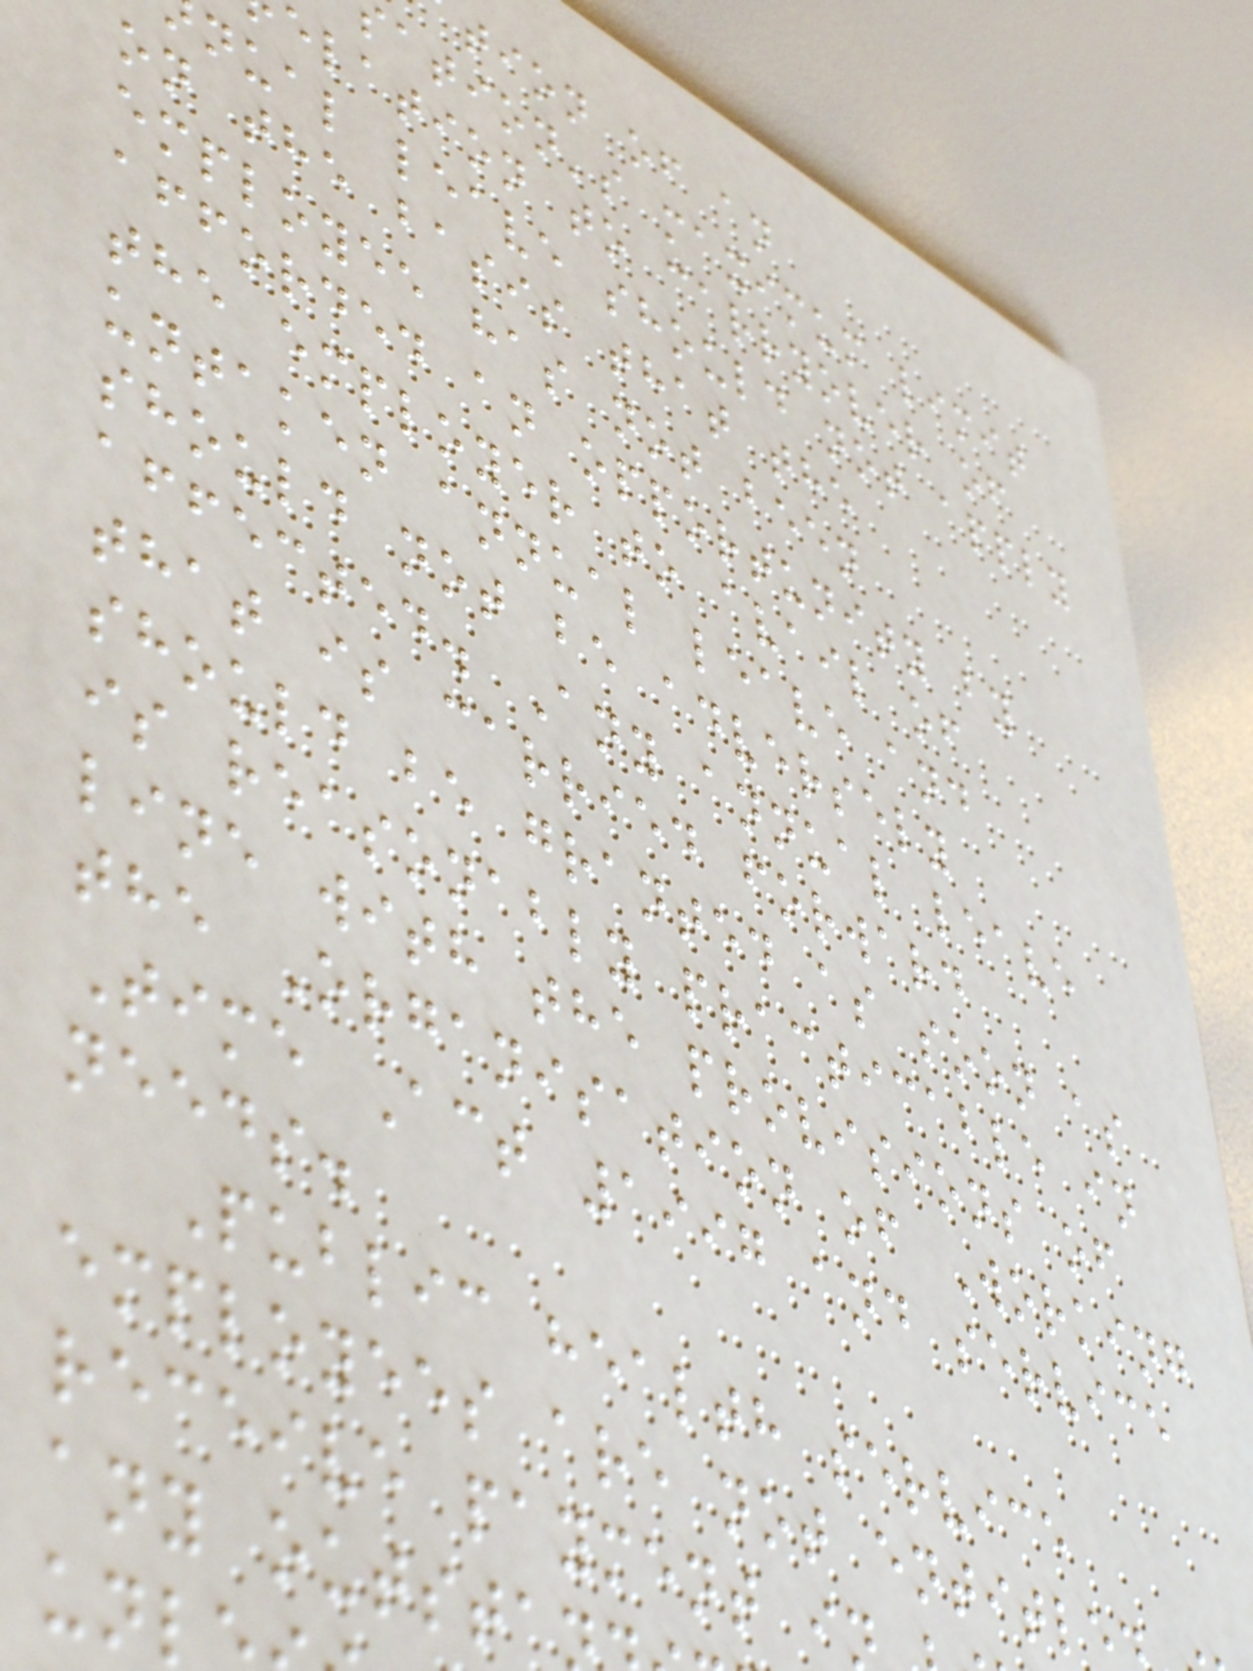tion of an
ation's maximum limit
elation to carryover of
nual leave should not apply
on the basis that the
employee has not been
afforded an opportunity by
the employer to avail of
untaken annual leave and
should not be adversely
affected. Any annual leave
that is carried forward
should be granted as soon as
is reasonably practicable in
line with the provisions of
the Organisation of Working
Time Act 1997 and service
needs.
Public health service
employees are not entitle
receive payment i
any outsta
